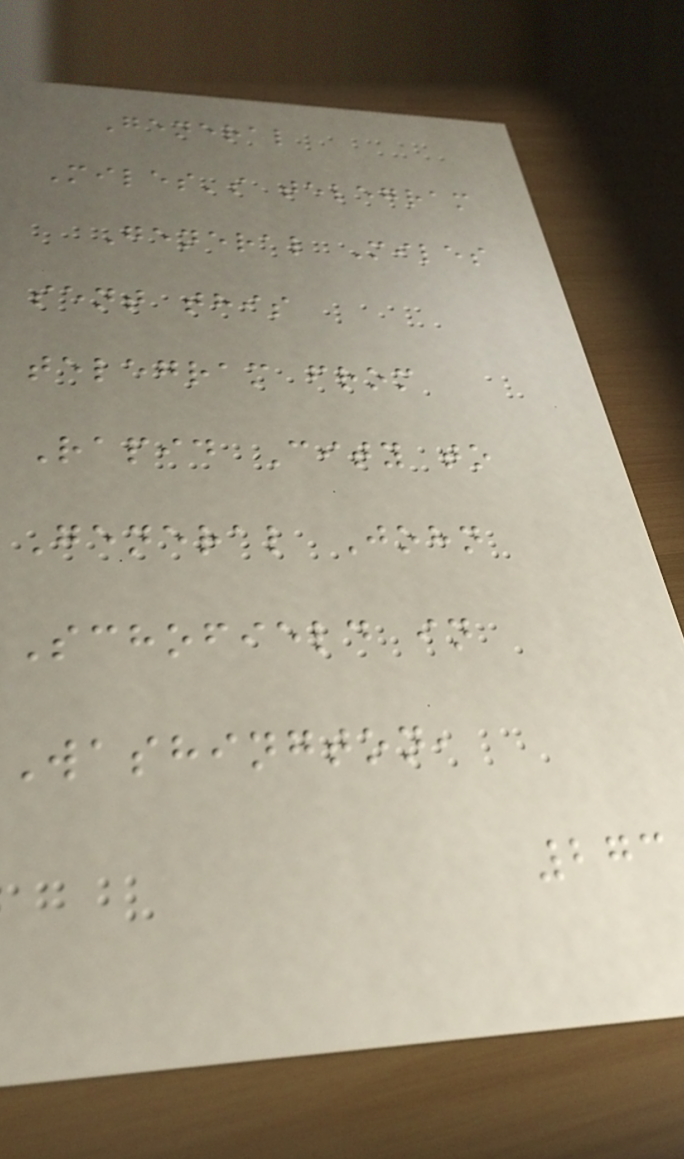General
Miles's telegram
General Miles
sent this
telegram from
Rapid City to
General John
Schofield in
Washington,
273
